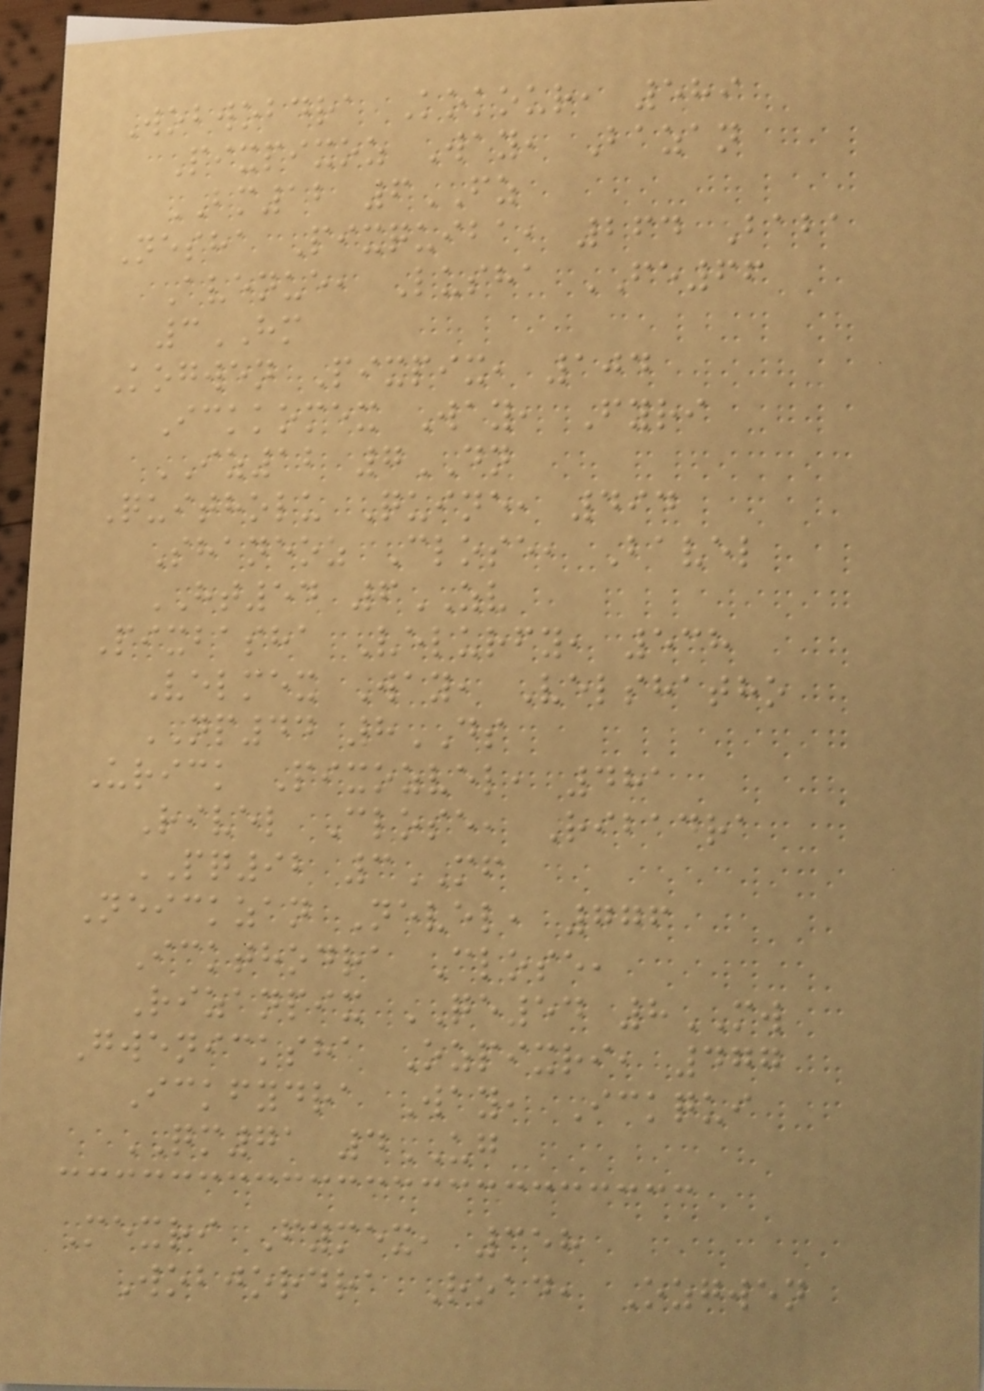Wobwobdra Kokour, 589
Pixpixoz Way, Bazan
BM12 6FZ
Nesha Pixquiba, 264 Baba
Avenue, Lusha FE66
3HM
Kogwen Pixpix, 104
Ickkomex Way, Fyri
IZ12 7DN
Quitholu Quine, 494
Shaneoz Close, Bavel
HT54 6ZV
Pixbasha Velurfy, 538
Velmex Way, Velshatho
NP44 8DS
Urick Pixozvel, 481
Rivel Close, Ribadra
PQ92 3MF
Neickzan Nevel, 776
Ickthodra Close,
Rizanpix QE54 8MW
Gwenicksha Ozpixri, 477
Ickfydra Way, Ickqui
QM71 4UG
Mexri Fymex, 358
Wobjordra Road, Ozgwen
